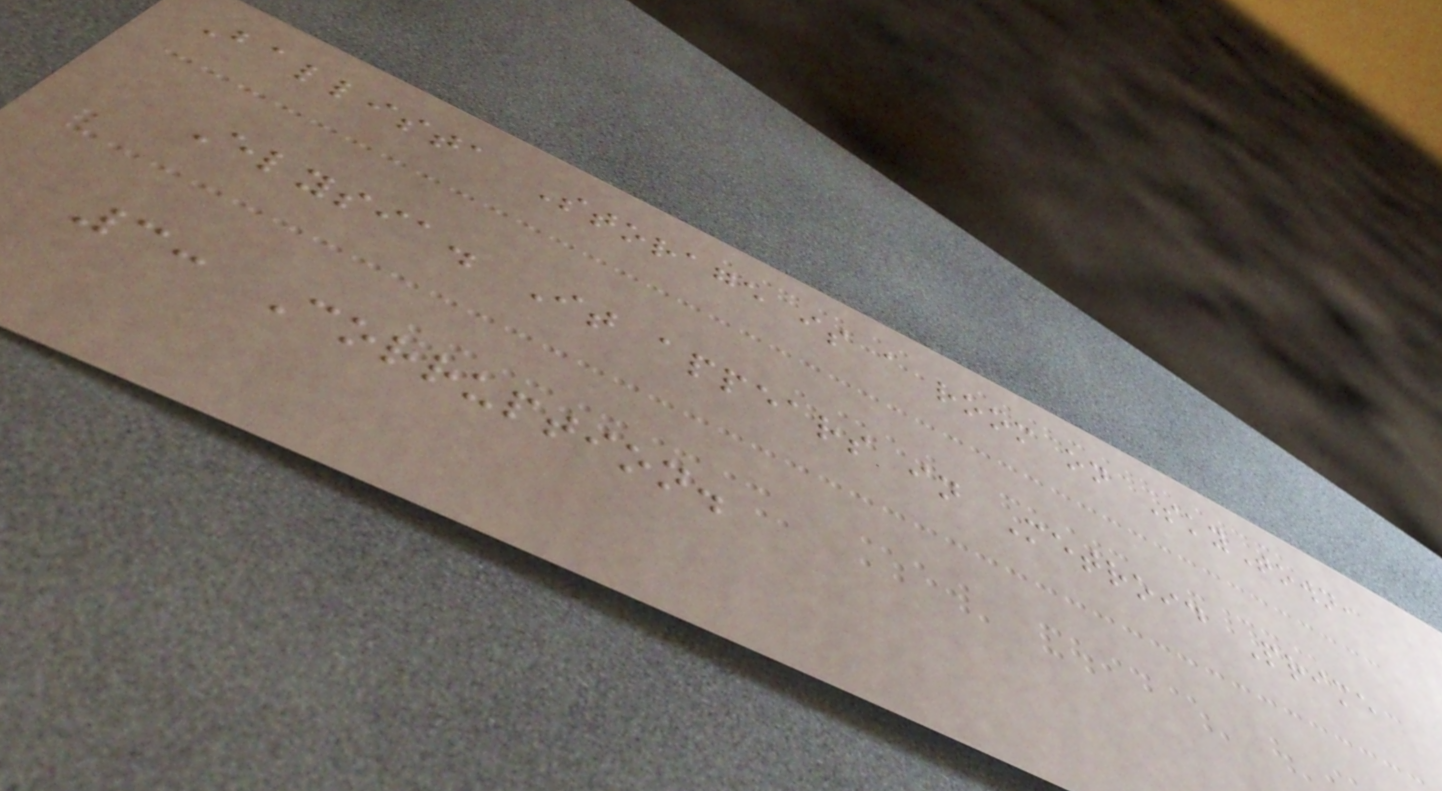Ballista Storage is a room on SkyTown,
Elysia. It appears in Metroid Prime
3: Corruption.
